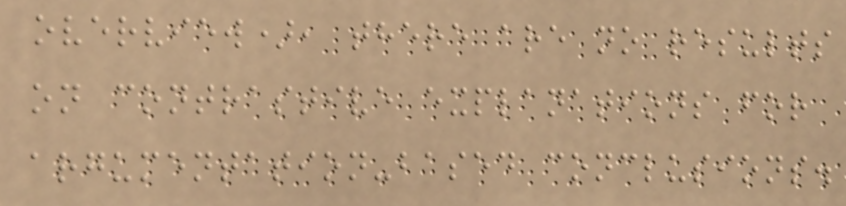overview), there are no results
on contrastive explanations for
argumentation-based conclusions.
